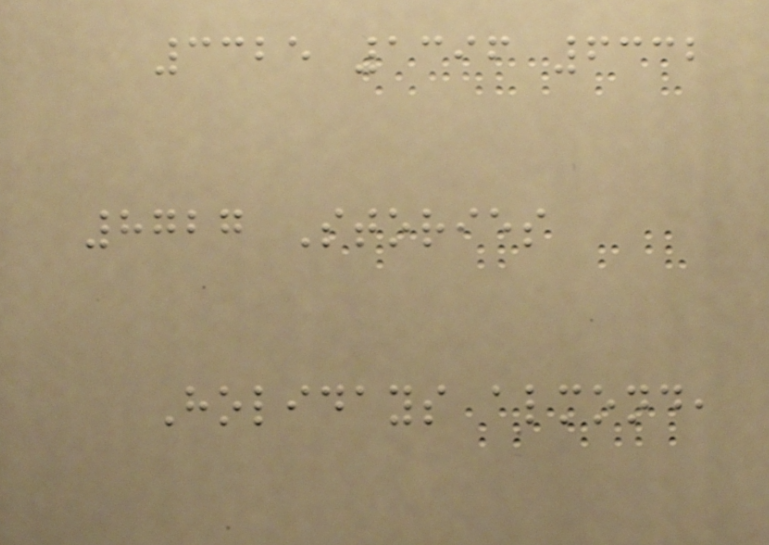3325 1396 6332
8727 Stories
Holidays almond,
